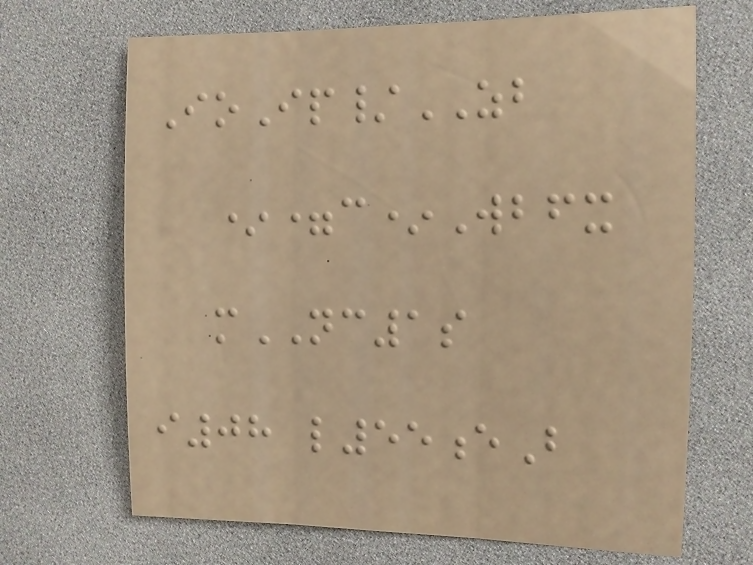IoIp/ZB
*=c*Wbfx
mNC1s
i08 l55eB
